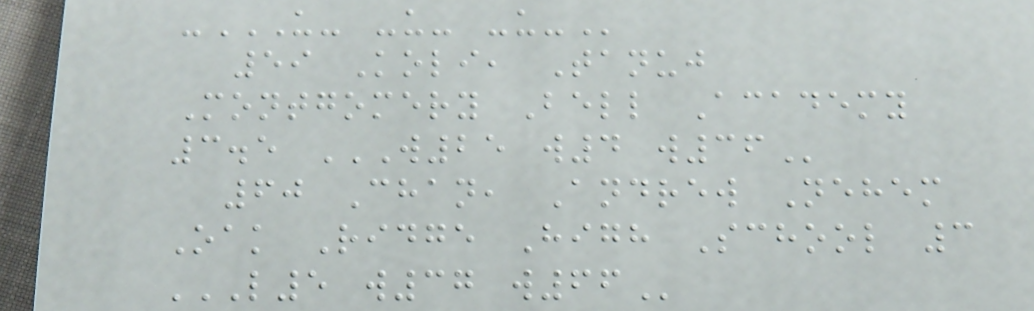-U- -U- -U-
59 Koli, Tanuj
Montgomery Bell Academy
3.5 W25 W4 W36
60 Chan, Andrew Nehem
Oak Ridge High School 3
L5 W37 W66
